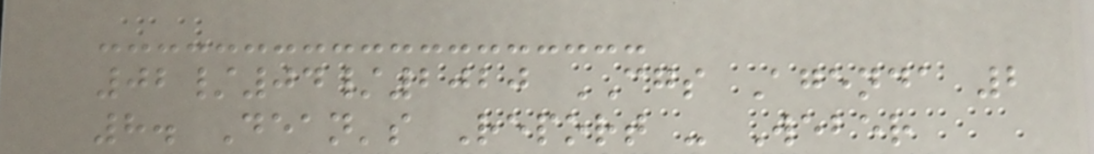02/04/2020 CGS Agenda 2
8. Dean's Report - Weber
